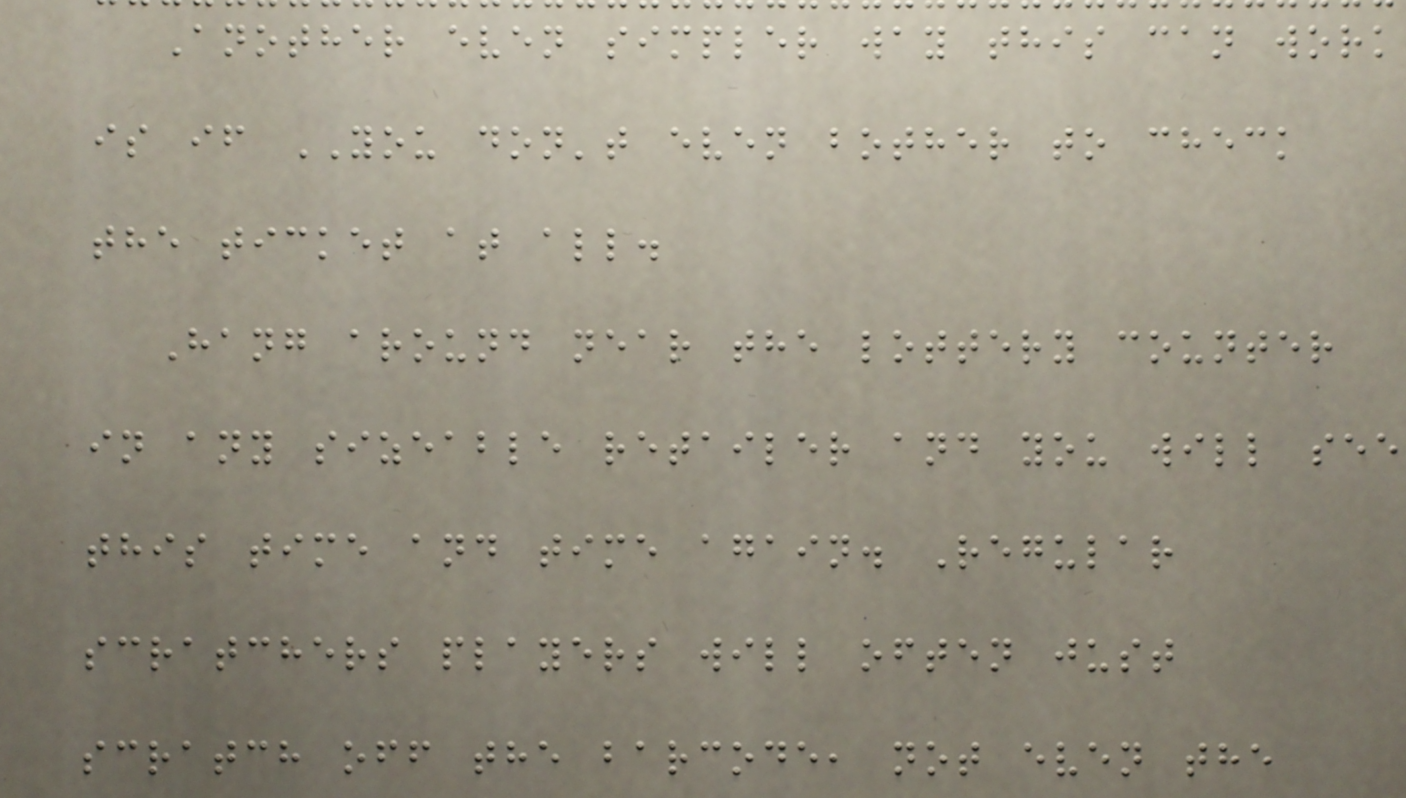Another even simpler way this can work
is if YOU don't even bother to check
the ticket at all.
Hang around near the lottery counter
in any sizeable retailer and you will see
this time and time again. Regular
scratchers players will often just
scratch off the barcode, not even the
